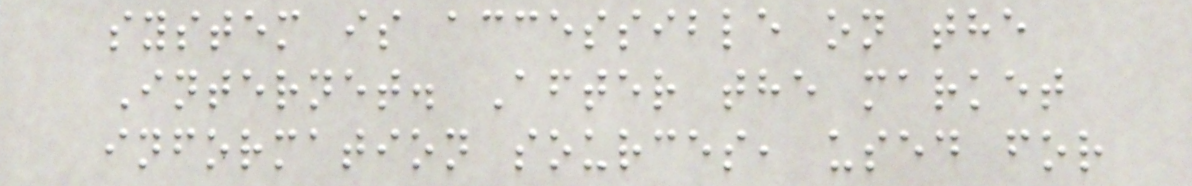system is accessible on the
Internet. After the market
information sources, used for
